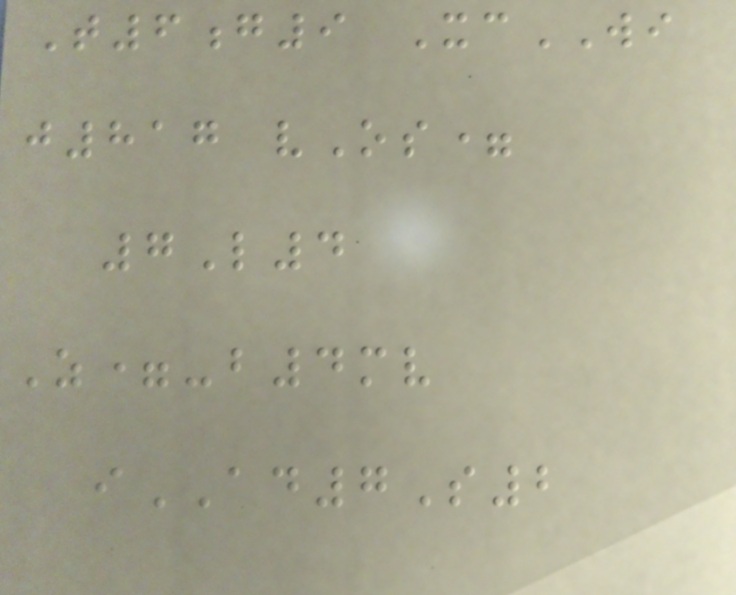T6g9 XcWI
j817 vOs=
7L4
Z=-b4mv
iAD7S2
